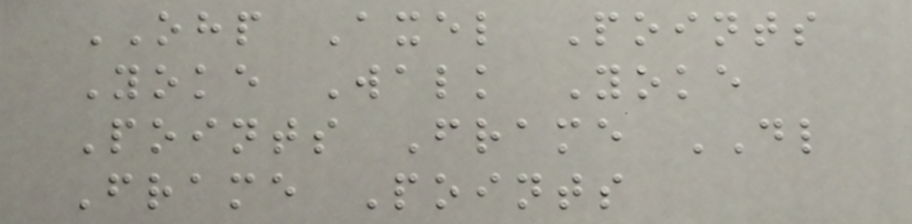OHP Axel Points
Yoke Walk Yoke
Points Frame DL
Frame Points
